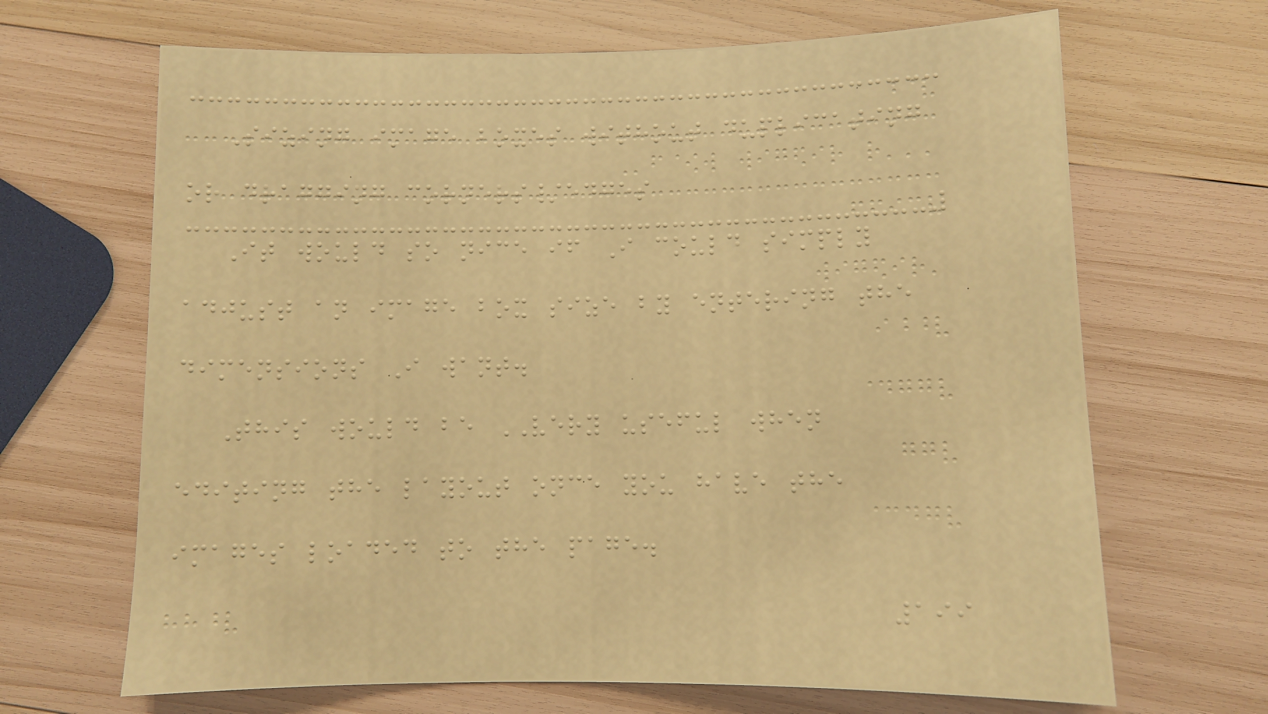Sizing image boxes without duplicating
or dragging corners/edges
It would so nice if I could simply
adjust an image box size by entering the
dimensions I want.
This would be VERY useful when
editing the layout once you have the
images loaded to the page.
199
